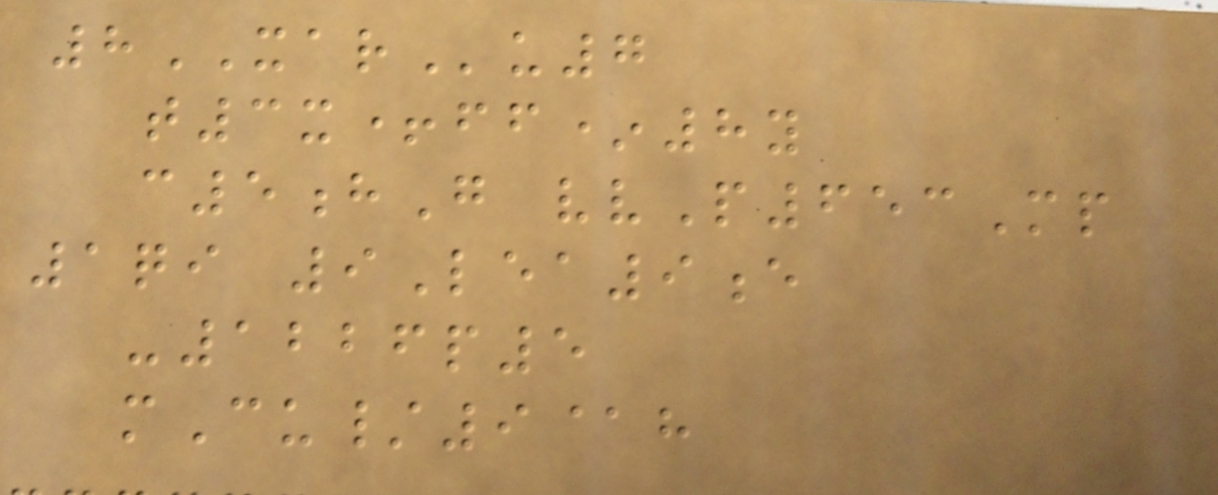8XARu7
t3x+ff*8y
c5hG vvP653Mp
1qi 9Lea9e
-1226p5
mCu/9@h
